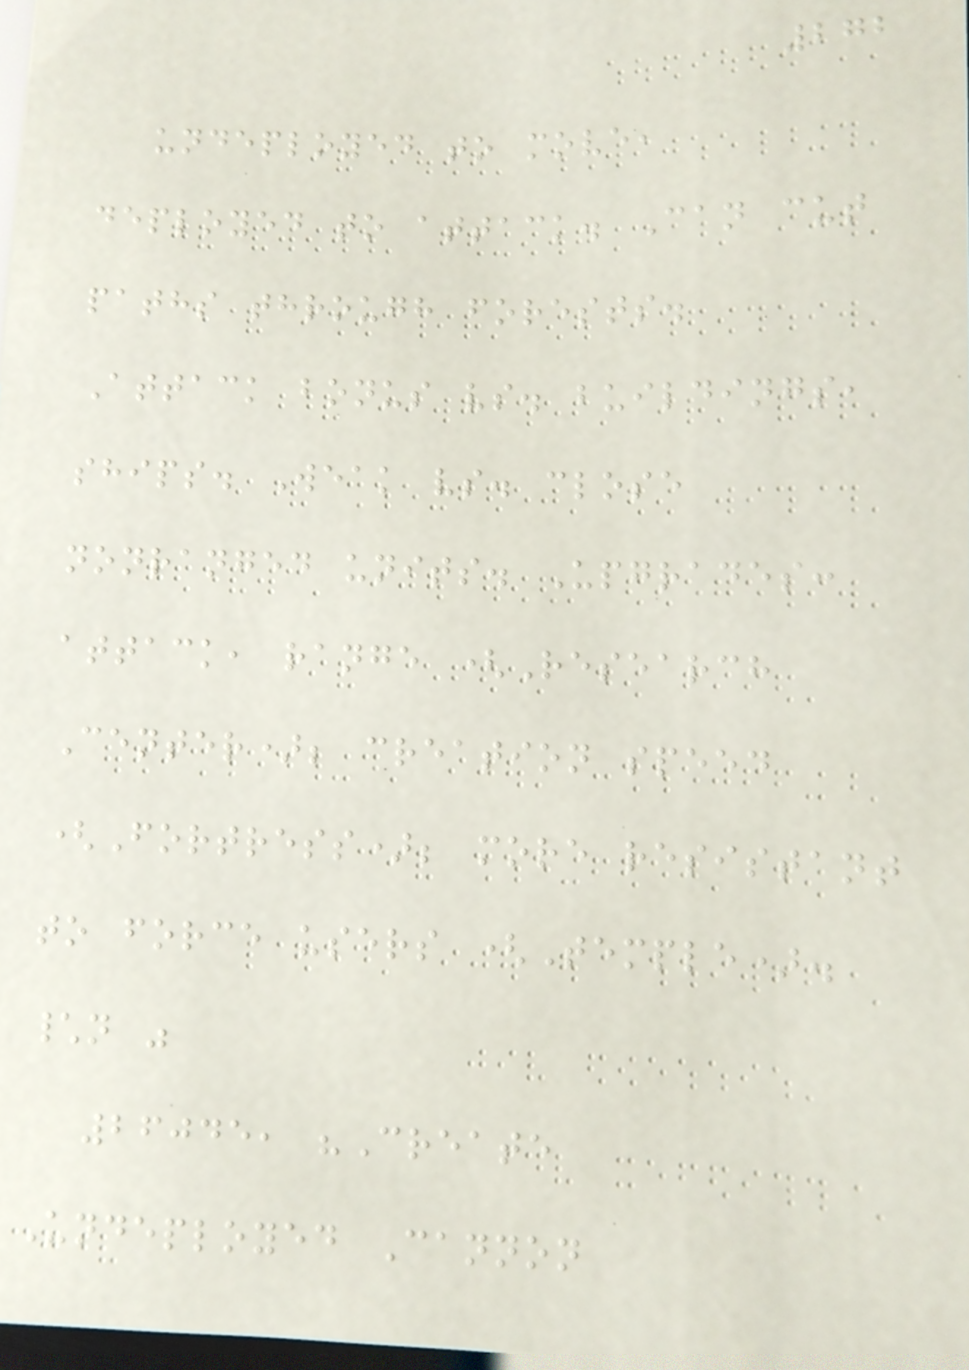272
undeployed to move,
deployed to attack. Can cut
paths through forests.
Attack bonus vs. buildings,
ships. Weak vs. close
nonranged units. Upgrades:
attack, range (Research
Center); creation speed
(Fortress); more resistant
to force users (Temple).
\n "
26045, "Create
Undeployed Cannon
